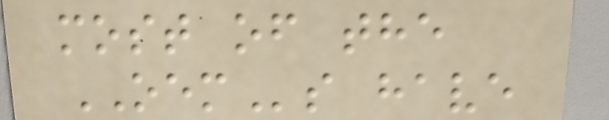most of the
OEMs have
